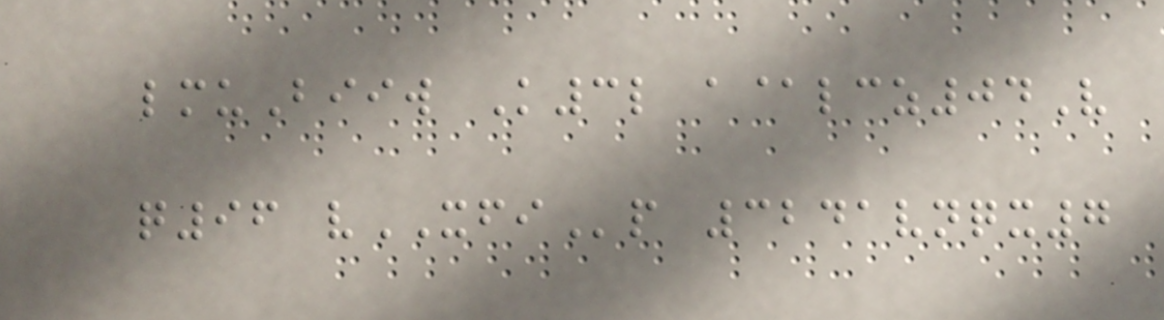lmuBiiw K3l a@lcz04V
q96 vXFIp 3241vnqx7
